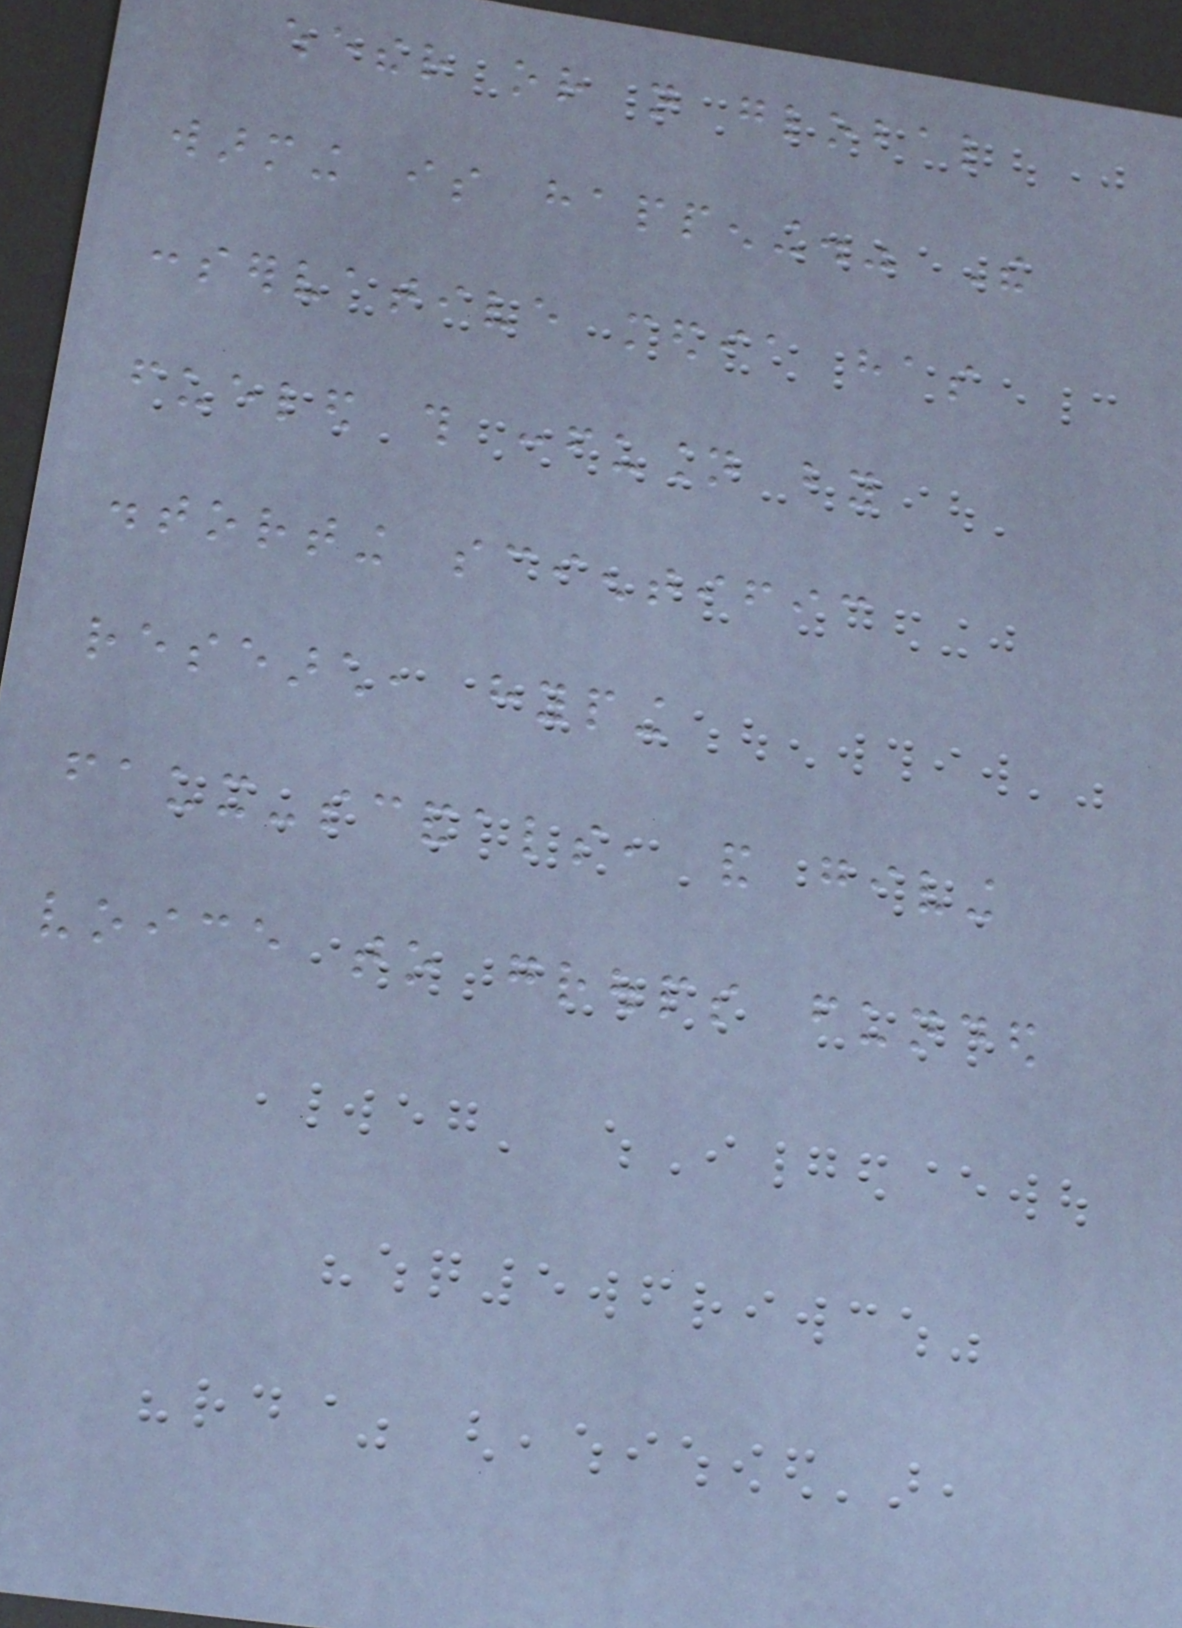whether or not global
warming is happening." The
conservative media has
fueled this confusion by
distorting scientific
research, hyping
faux-scandals, and giving
voice to groups funded
